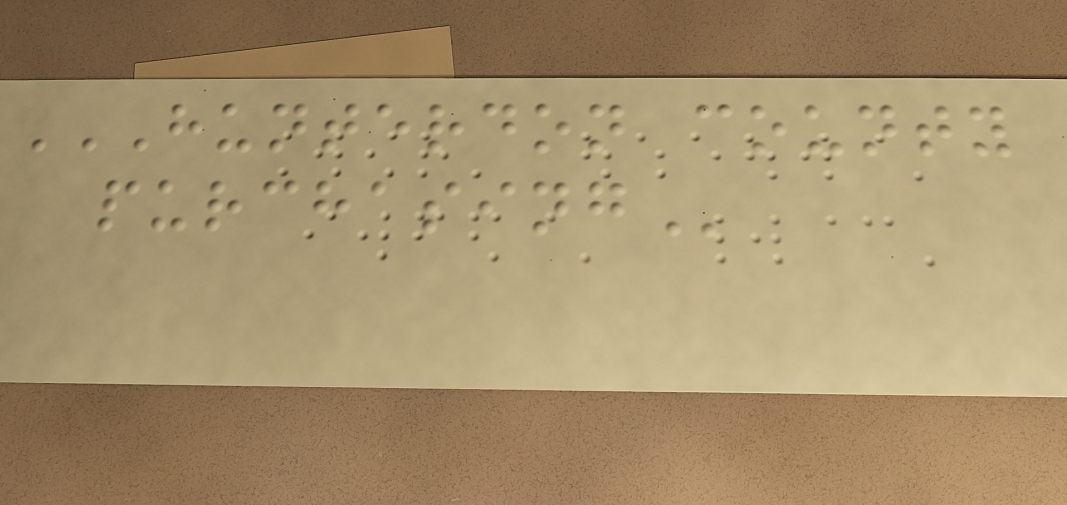HUNTERDON COUNTY
PURCHASING
